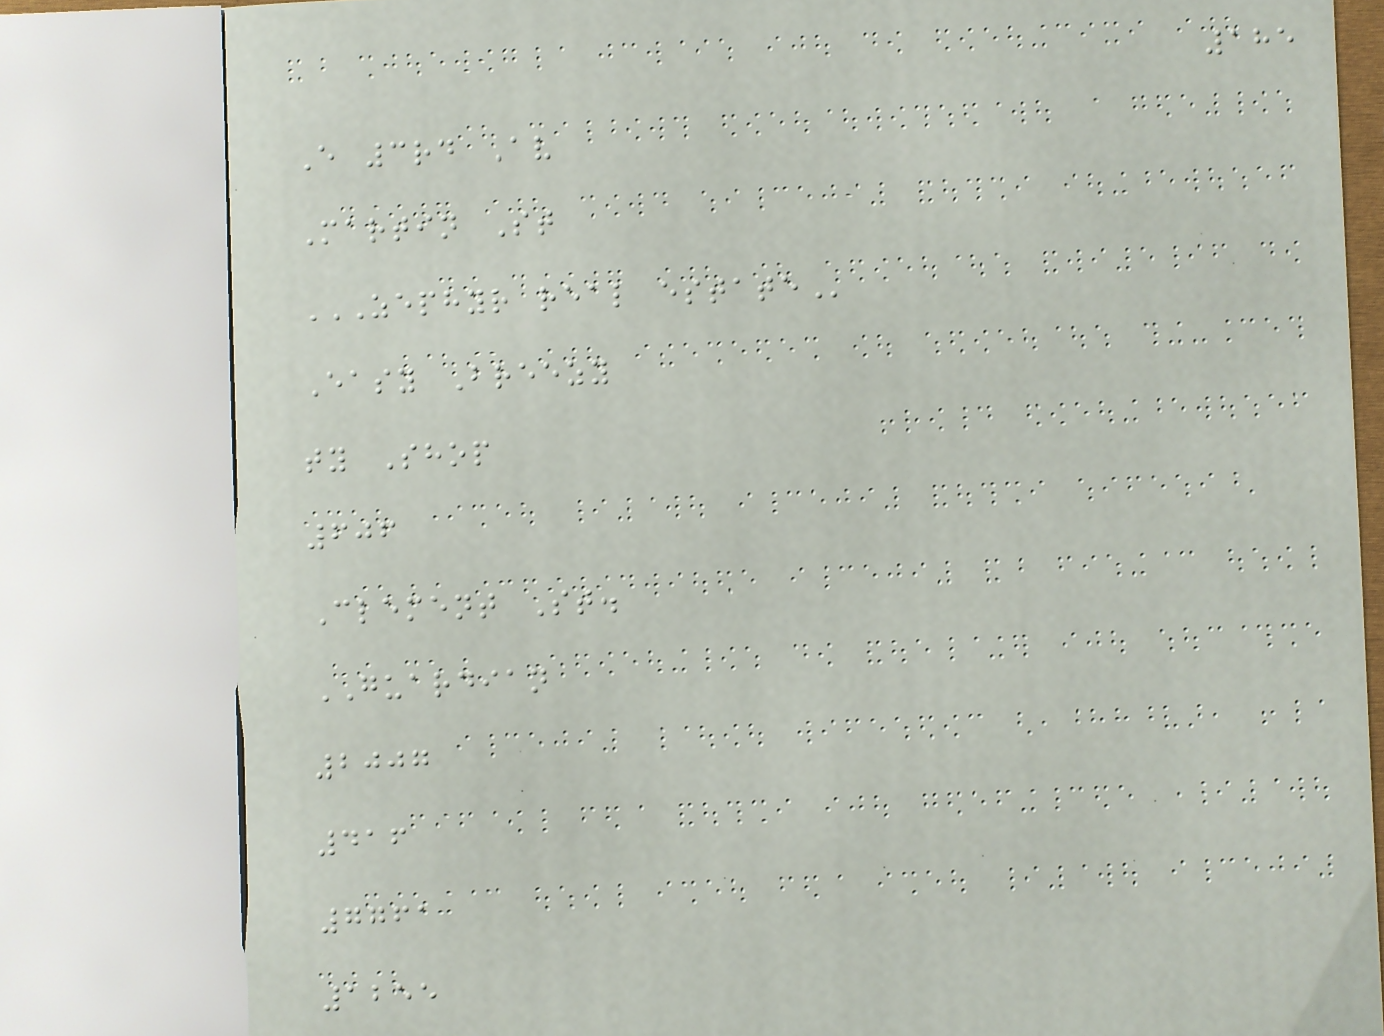185
E 3rd Av
Martin St
ZEPHYR REAL ESTATE
Easy Breezy
ty Shop
606
Clement St.
GUARDIAN
2007
416
7761
1255
